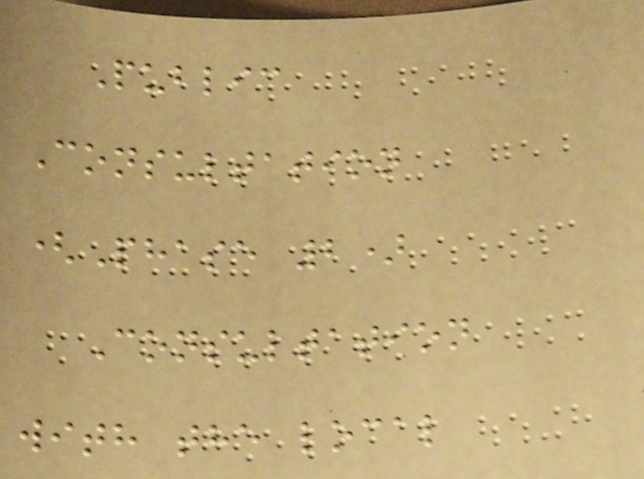Public
Consultation
(Phase 2)
Consultation
with the local
